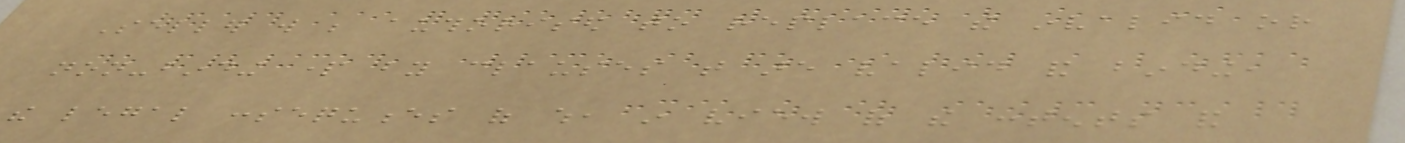Seller will be authorised to replace the invalid or
non-binding part by clauses that are valid and binding,
the legal consequences of which, in view of the contents and
